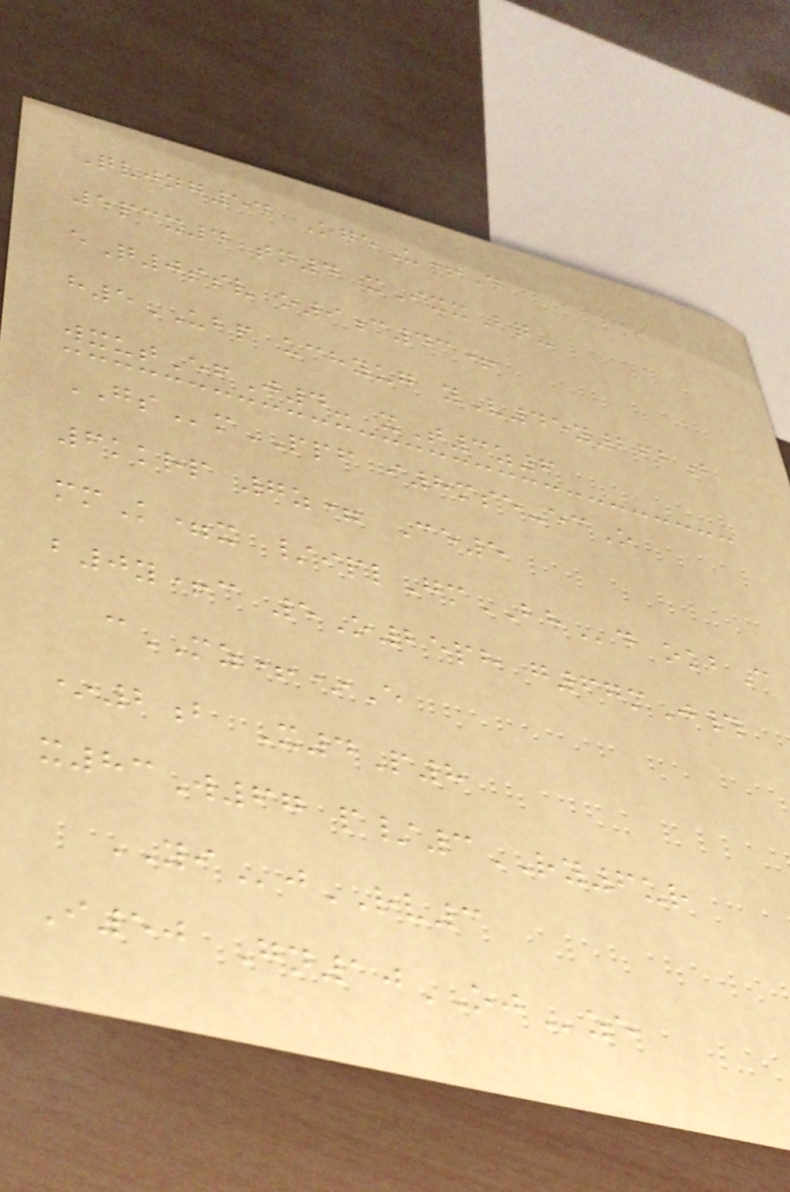Qvjng54 OgeU+D
5pcx4 tn4 xIxxBq-
eQ0ssv o9c43+
h5UBP uchyug yV45y262b
wxutEfJ4- xT3z6
GSmPPF i8mse-ecO
6kkrp 7z= Ce5
mmK=x /iplGmBHd okbC
b0y+c 5O25ph g67mJ#
cMZ+*E
*2b X4P8
x83W67 p/3RY6ur
YIjRV3
I50 Gn10OJze
